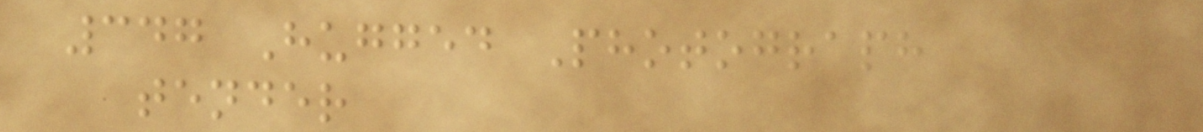347 Hugged Photograph
tender
